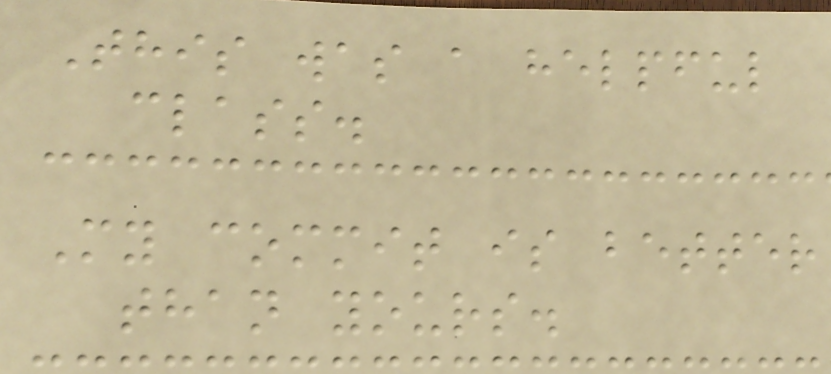This was a helpful
class.
My commit is better
than yours.
